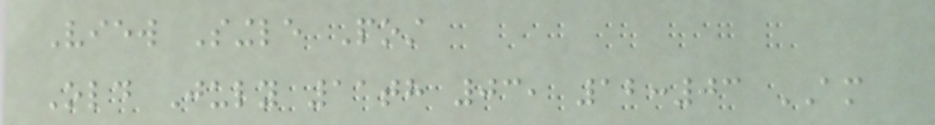View Single Post
Old July 11th 03, 12:03 AM
